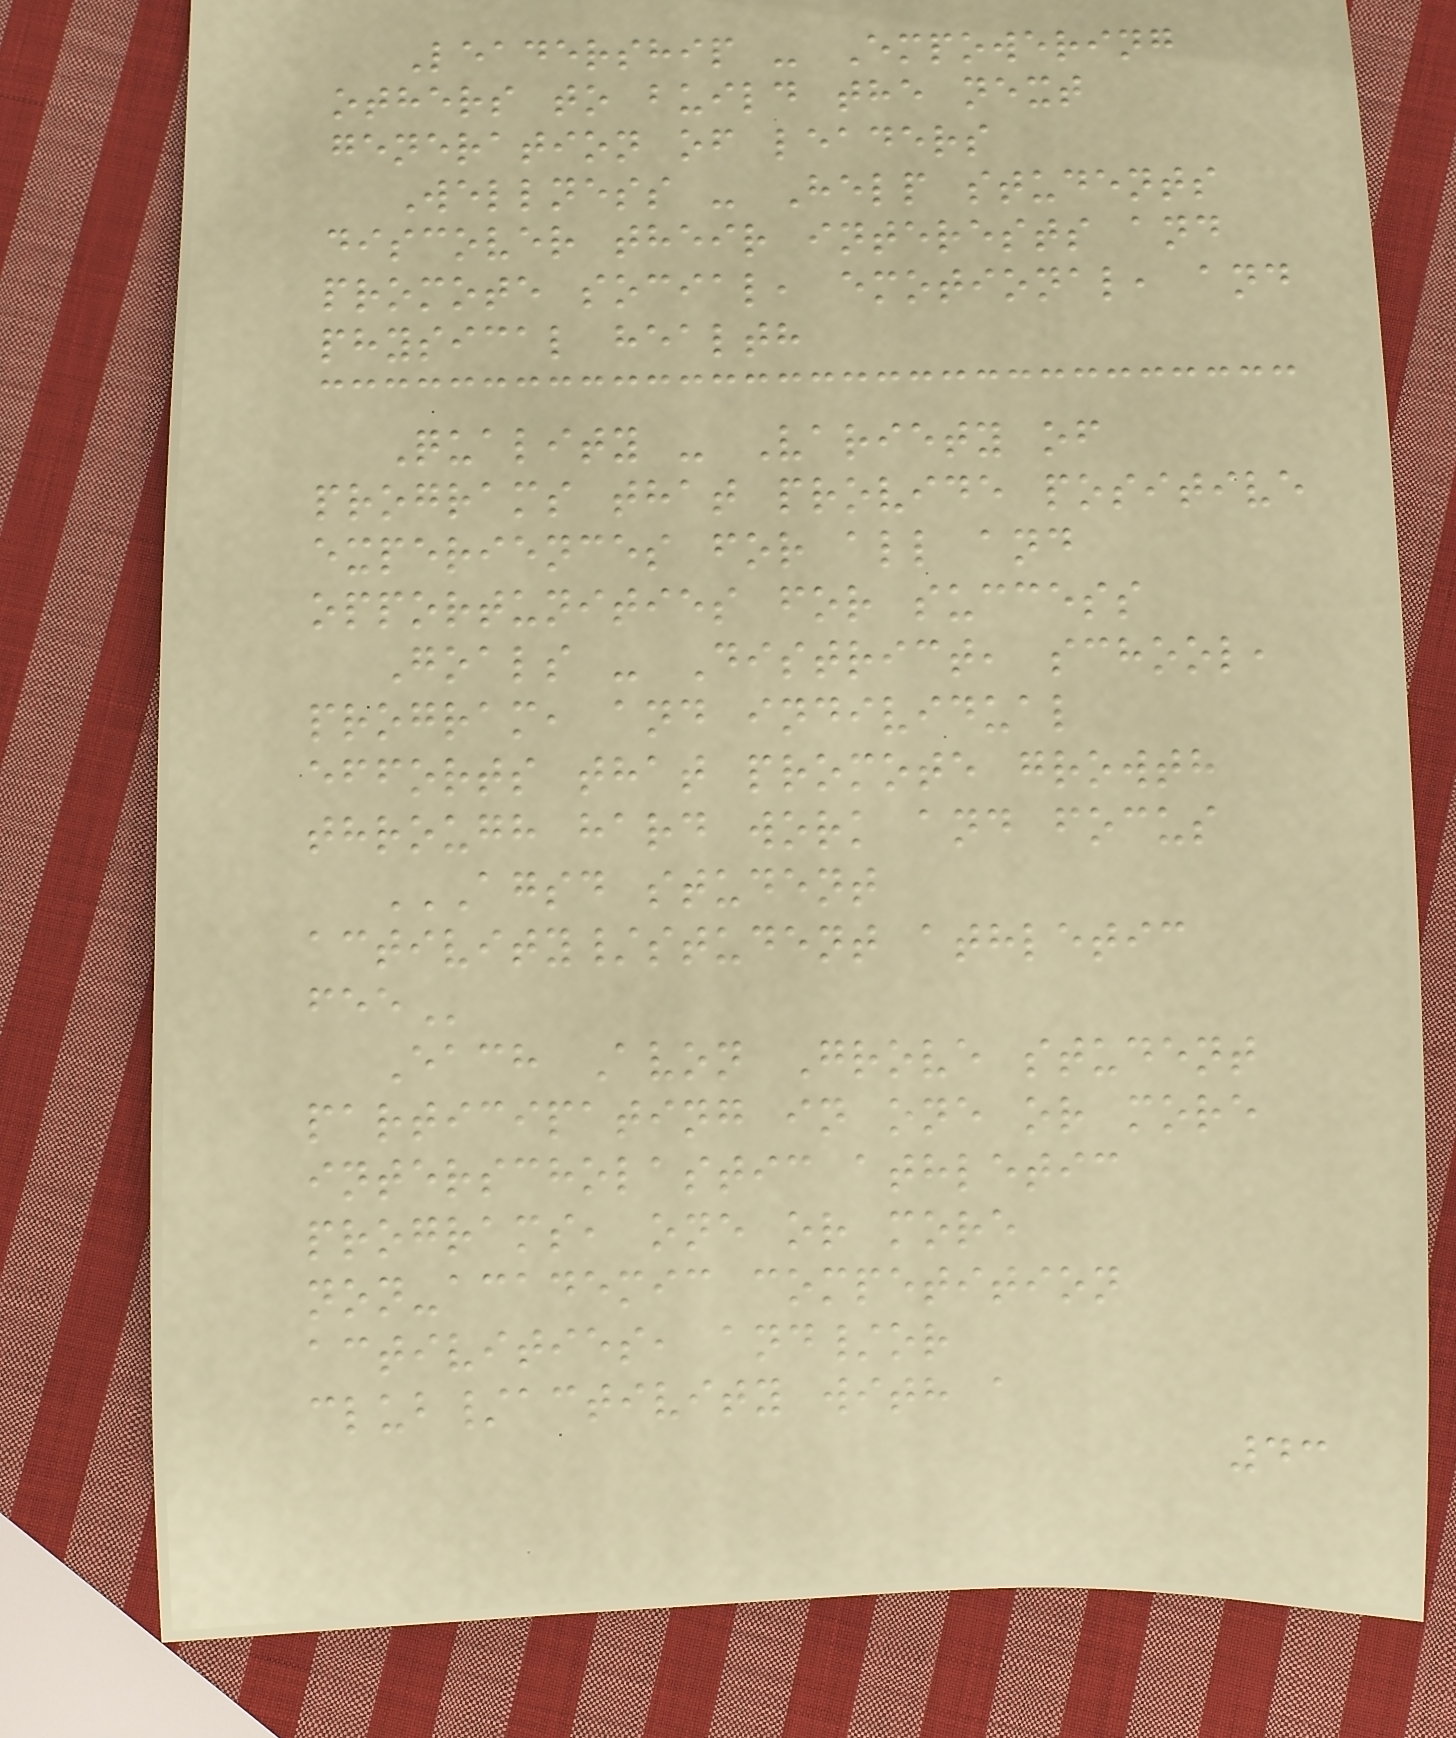Leadership - Empowering
others to build the next
generation of leaders
Wellness - Help students
discover their interests and
promote social, emotional, and
physical health
Quality - Variety of
programs that provide positive
experiences for all and
opportunities for success
Goals - District, school,
program, and individual
efforts that promote growth
through hard work and focus
AGSD STUDENT
ACTIVITY/STUDENT ATHLETIC
FEE
Each Avon Grove student
participating in one or more
interscholastic athletic
programs, one or more
non-academic competition
activities, and/or
club/activity with a
43
